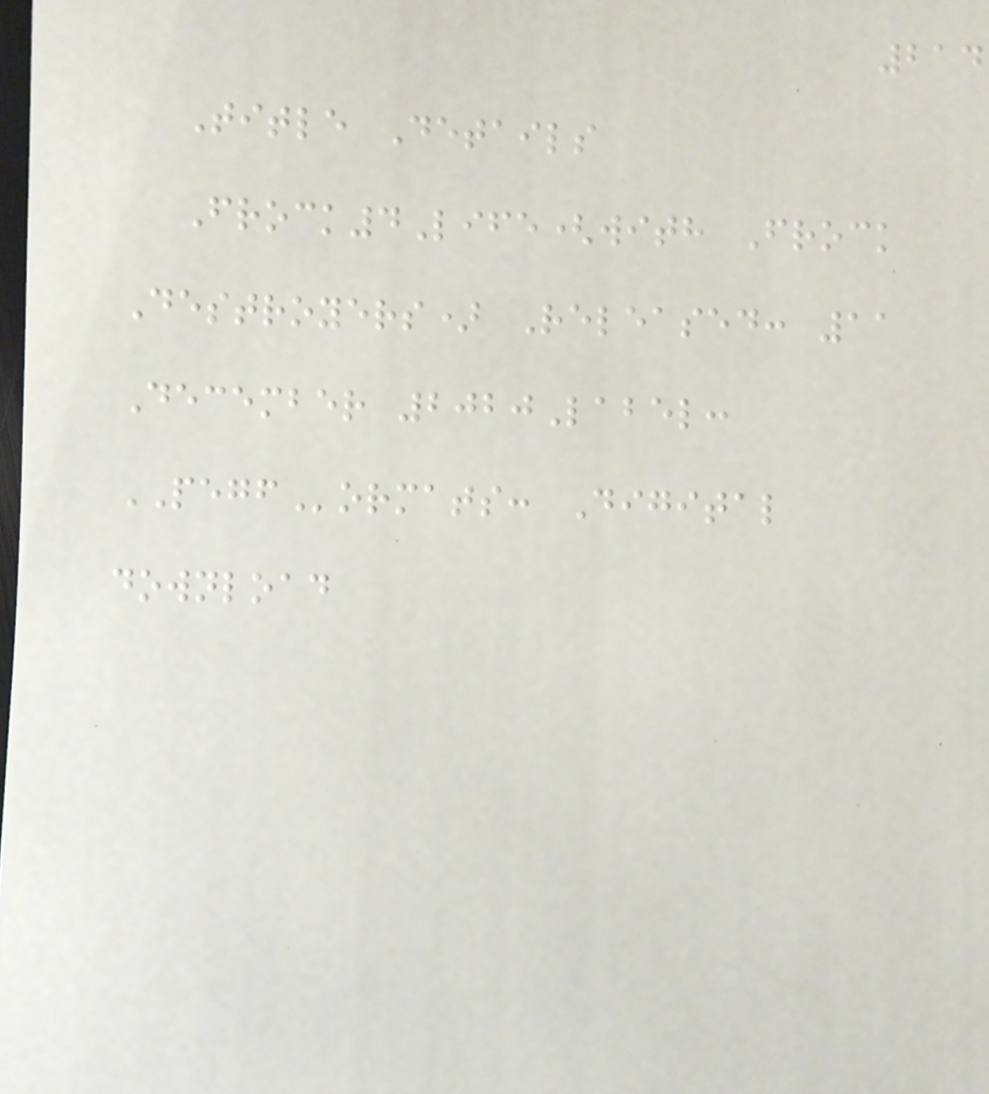214
Title Details
Frock4Life(with Frock
Destroyers) Released: 11
December 2020Label:
PEGFormats: Digital
download
